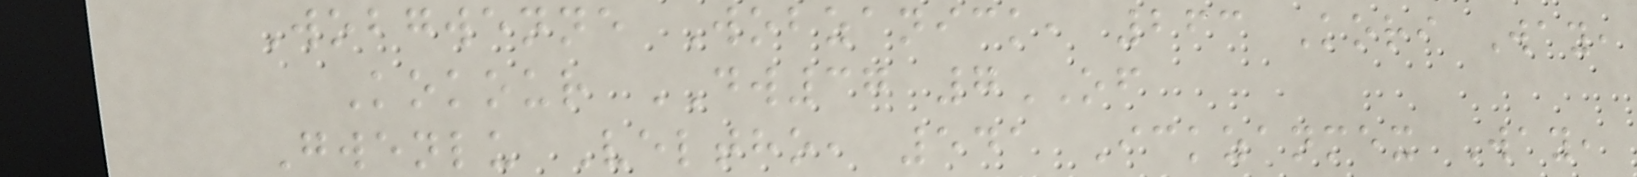Wobgwenne Wobzanick, 263 Kori Way,
Kokour DW37 7OF
Gwenlu Veltho, 541 Ickzanmex Way,
